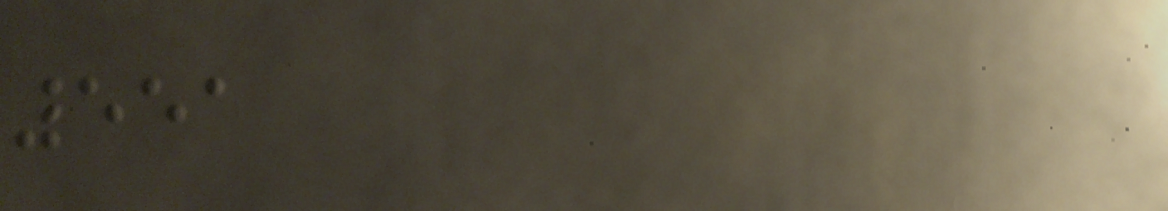551
